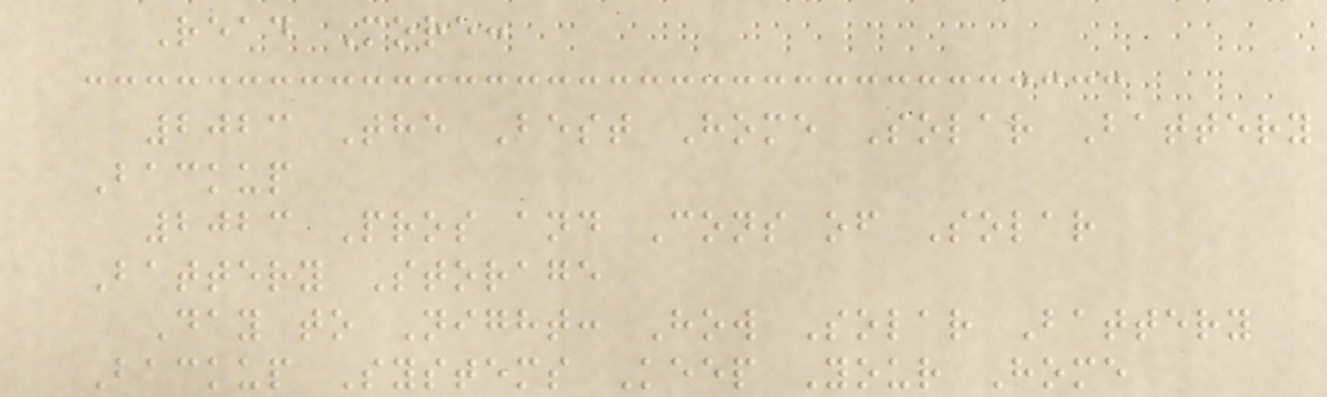Read More:
2023 The Best Home Solar Battery
Backup
2023 Pros and Cons of Solar
Battery Storage
Day to Night: How Solar Battery
Backup Systems Keep Your Home
